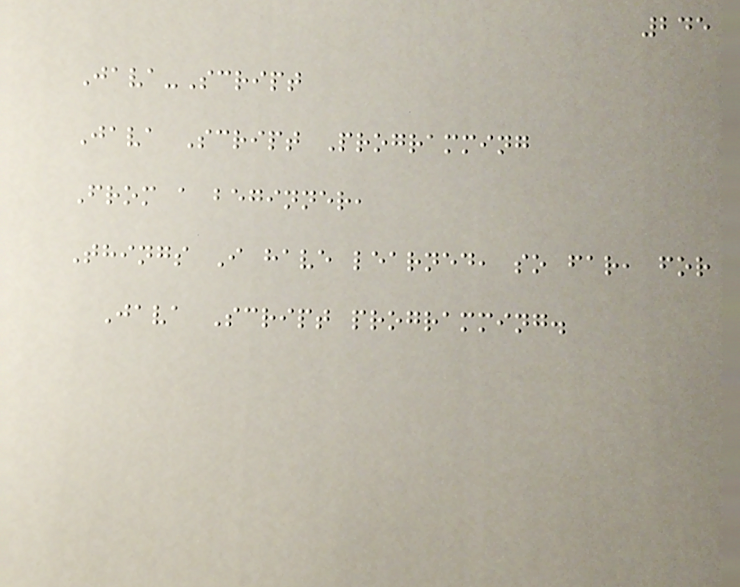245
Java-Script
Java Script Programming
From a beginner,
Things I have learned, so far, for
Java Script programming.
